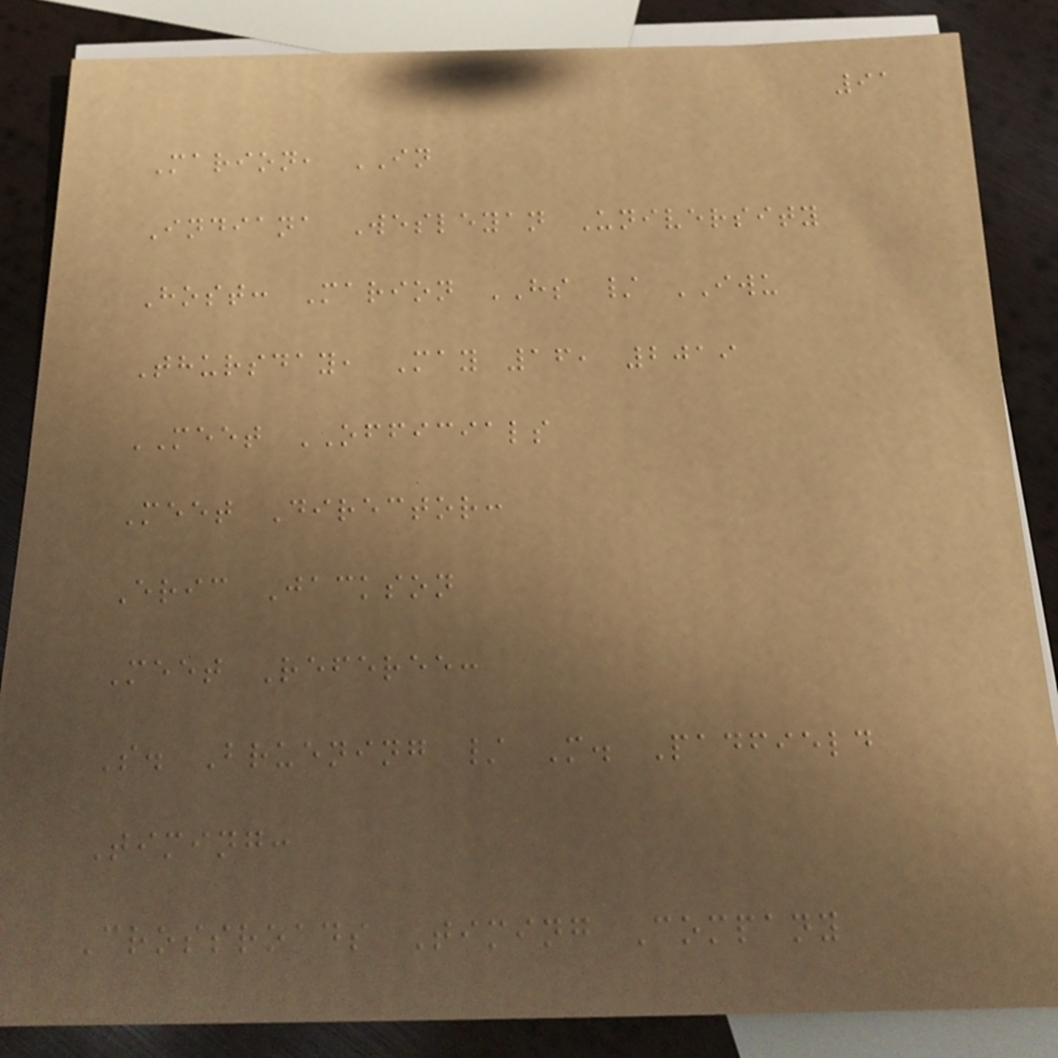91
Marion, IN
Indiana Wesleyan University
Host: Marion HS / IWU
Thursday, May 16, 2019
MEET OFFICIALS
Meet Director:
Eric Jackson
Meet Referee:
S. Bruening / M. Padfield
Timing:
Crossroads Timing Company
